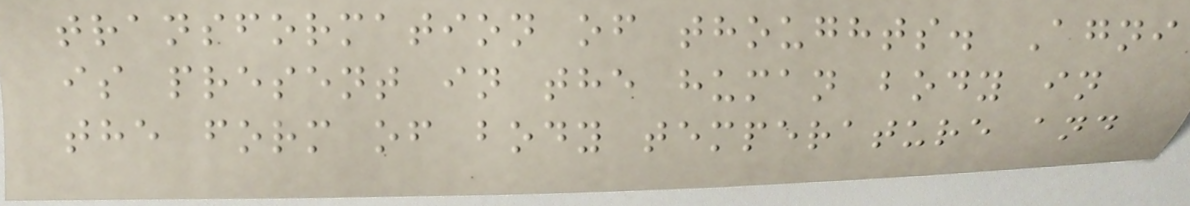transformation of thoughts. Agni
is present in the human body in
the form of body temperature and
